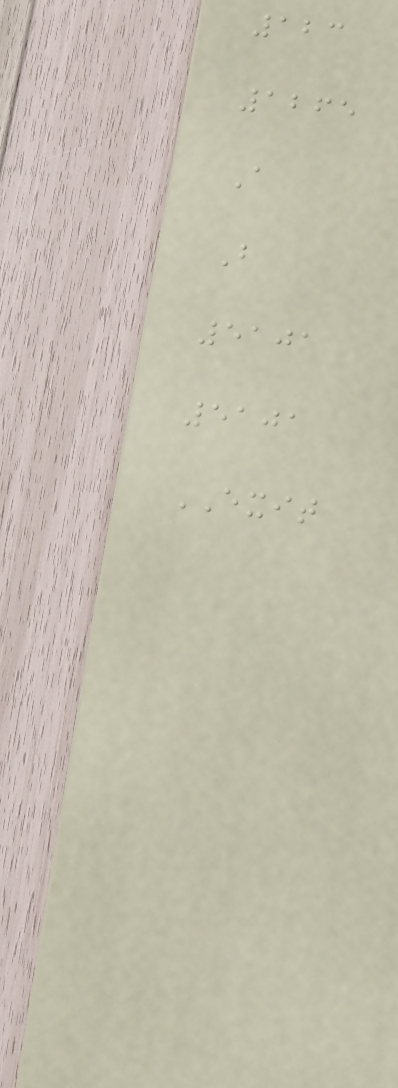123
1265
A
B
5101
5101
EXIT
